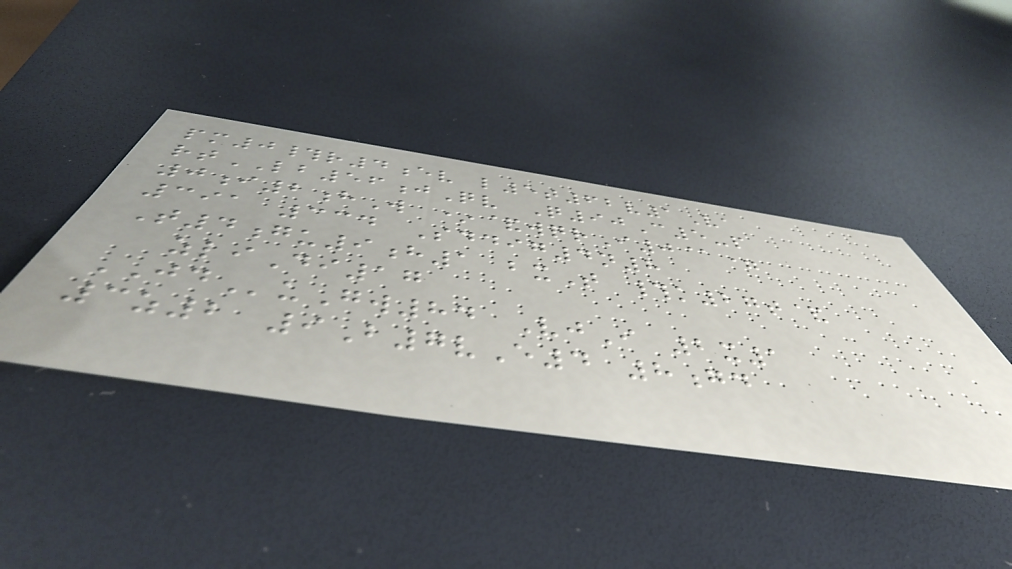pm0#r4ev l5t62v1Va
rtLB56jQv Q90C5-p
0i2hW *&wqrI0@=
391 334 Sddig4n8
T4gu9h1 bxT #k27t&
zliDi17
JDuGw84 VjI 2x1
3z2 9B7vE4 8gd
